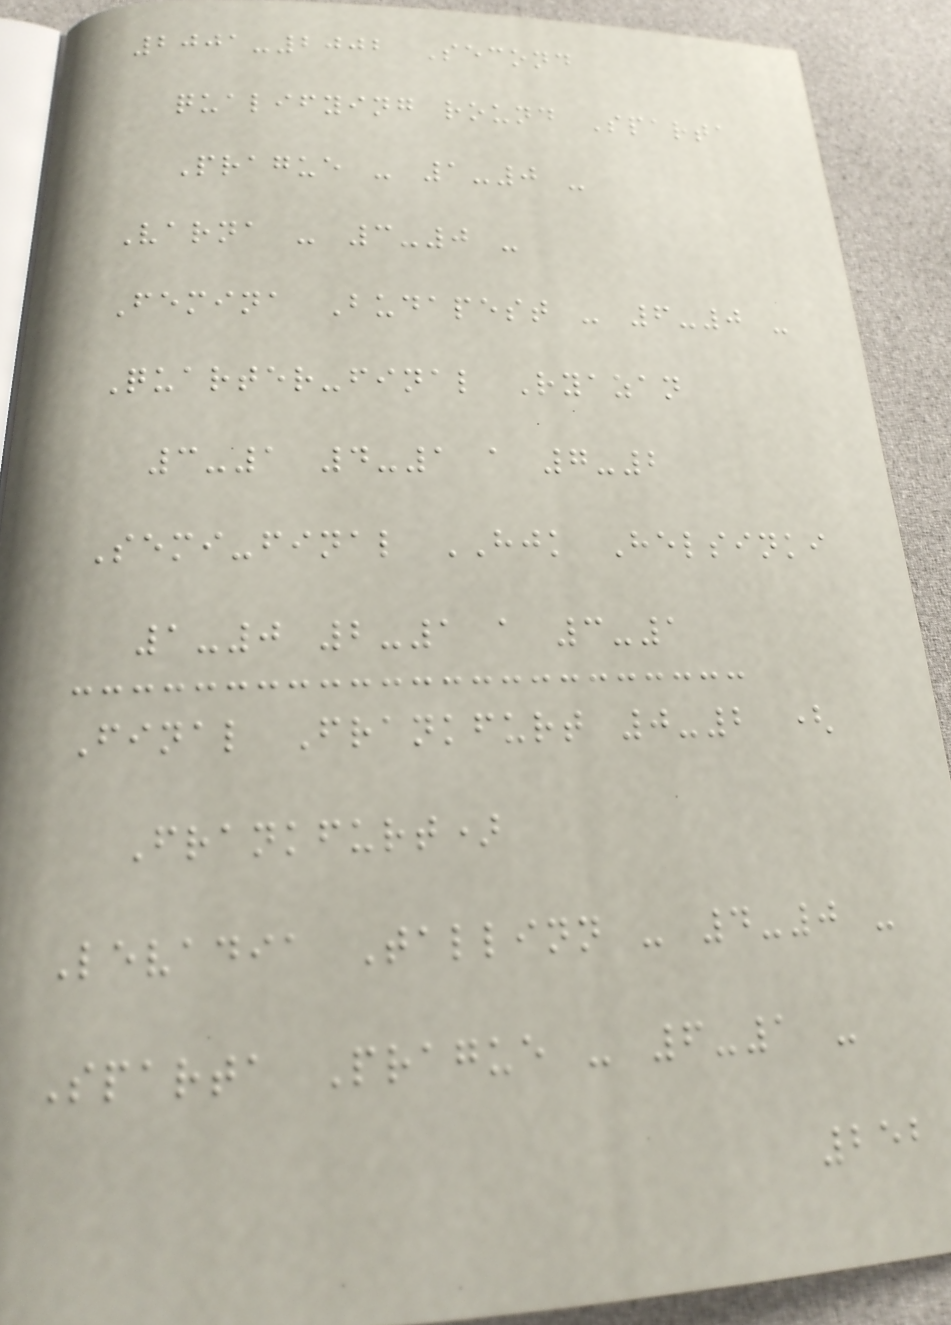2001-2002 Second
qualifying round Sparta
Prague - 1-0 -
Varna - 3-0 -
Femina Budapest - 6-0 -
Quarter-final Ryazan
3-1 4-1 a 7-2
Semi-final HJK Helsinki
1-0 2-1 a 3-1
Final Frankfurt 0-2 (
Frankfurt)
Levadia Tallinn - 4-0 -
Sparta Prague - 6-1 -
252
